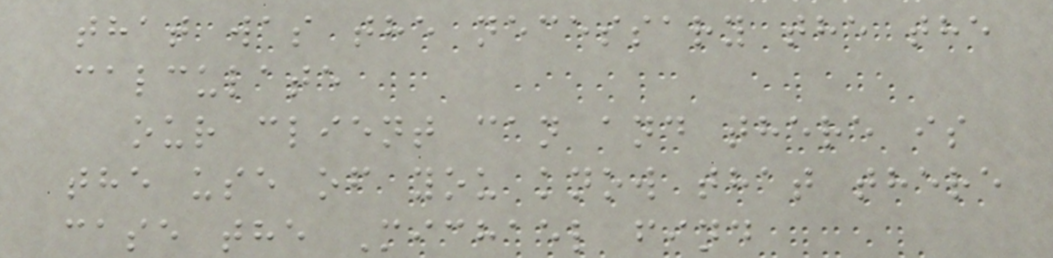that was the necessary the the
calculate
our client can and there is
the use of you know that there
case the Michael find
